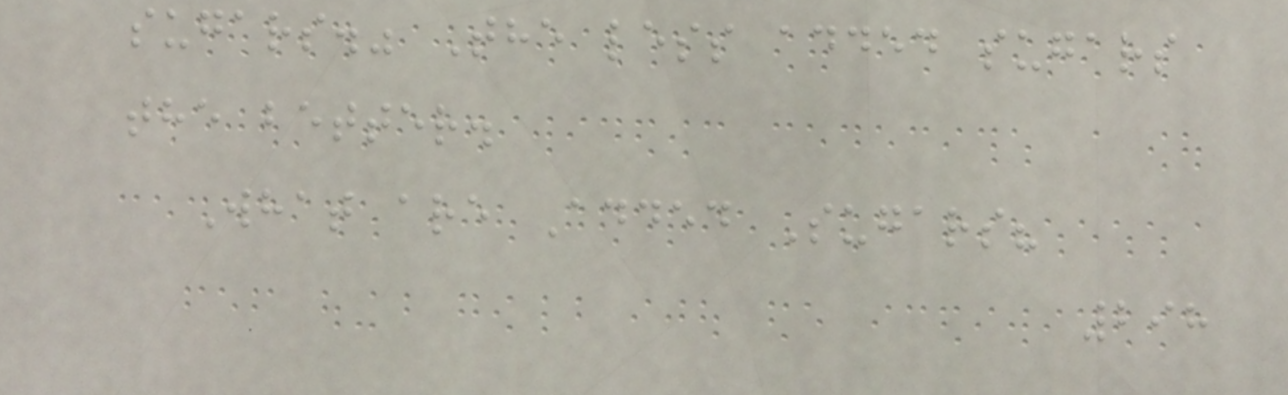sugars." The less added sugars
the better.
What are Added Sugars?
298
